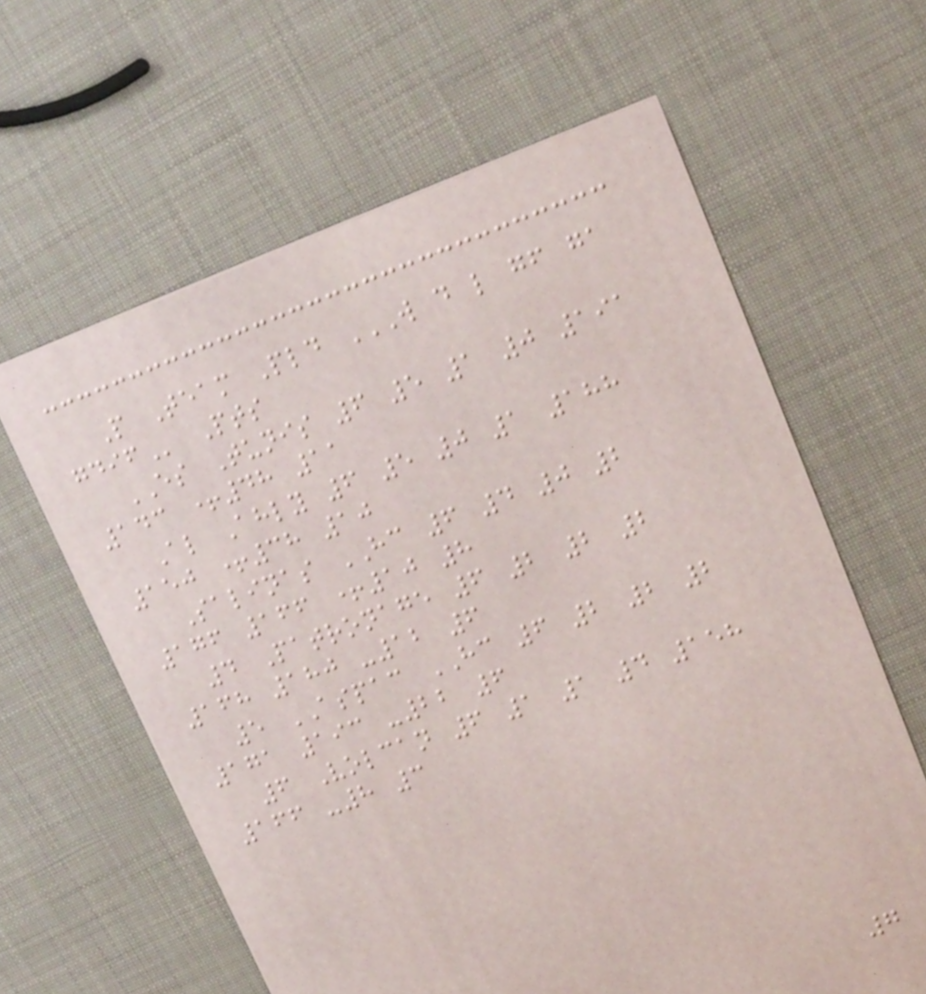P Team Pld W D L GF GA
GDIF Pts
ES Tunis 6 5 1 0 191
143 +48 11
Al Ahly 6 5 0 1 188
150 +38 10
Salinas HC 6 4 0 2
176 166 +10 8
4 Patronage 6 2 2 2
168 180 -12 6
5 ASPAC HC 6 2 2 2
171 193 -22 6
6 Volcan 6 1 1 4 158
166 -8 3
7
